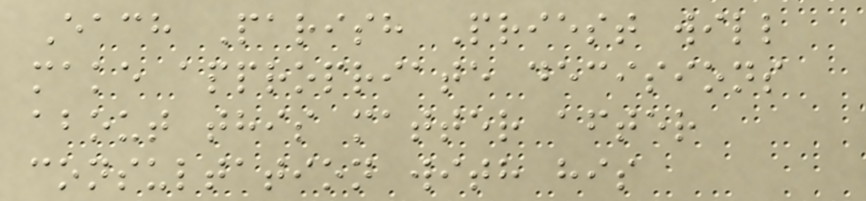Each Parish Priest will
make appropriate decisions
about this matter after
consultation with his
